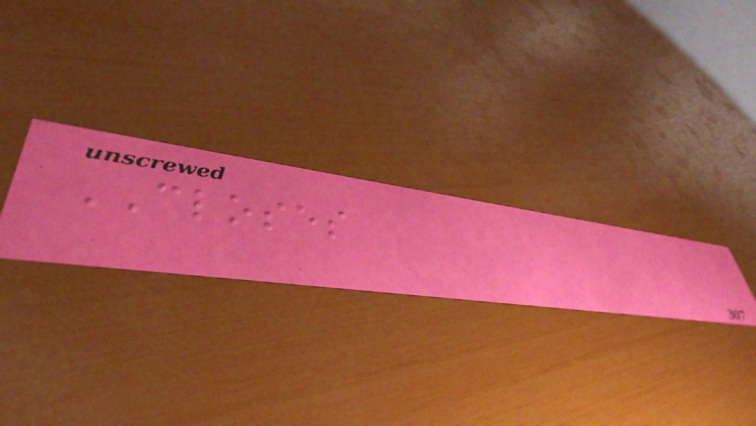CLOSES
